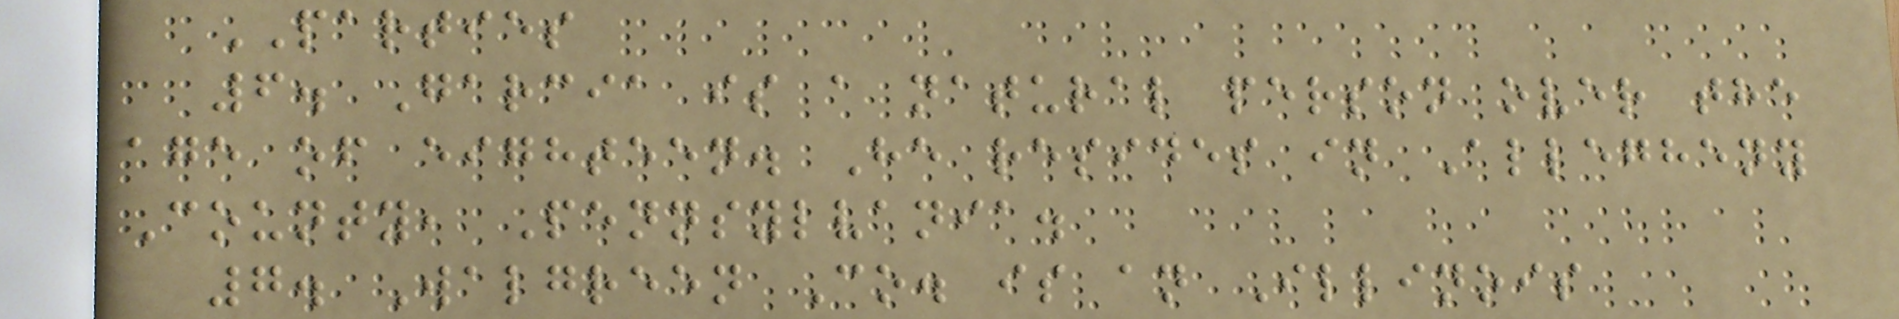PARTIES
6. Garcia is a natural person over the
age of eighteen. He resides in Allegheny
County, Pennsylvania.
7. Walgreen Co. is an Illinois
